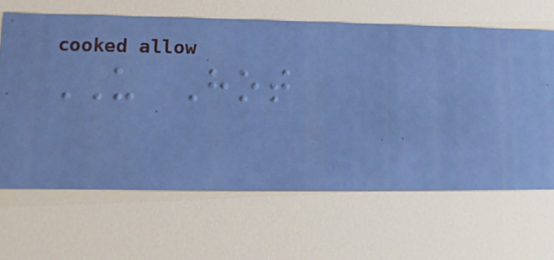US Hot
